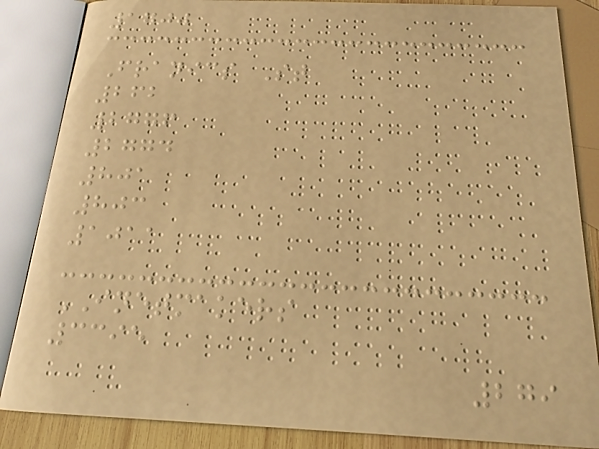1700
Franics St
262
2776
2774
801
803
1011
INETMAKERS
3395
279
